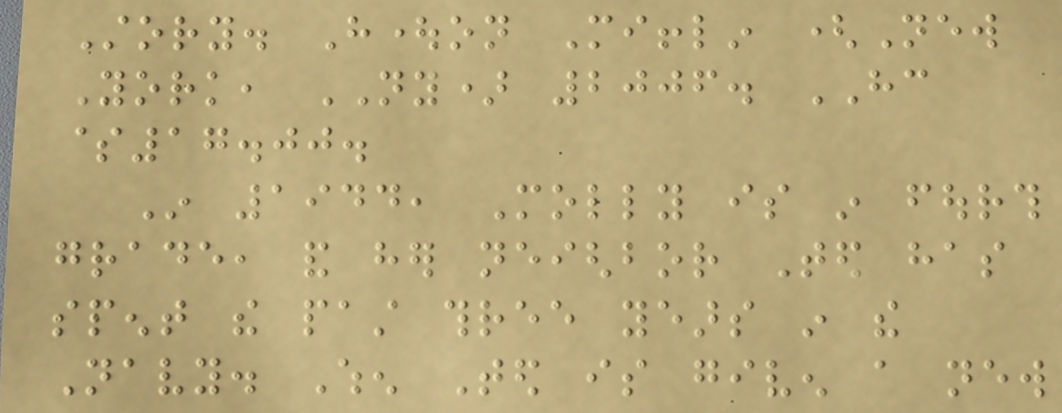Story. Houghton Mifflin (New
York, NY) 2006. HC
$17.00.
In 1944, Molly is in fourth
grade, and her neighbor Ted has
spent the past three years in the
Navy. When Ted is given a new
